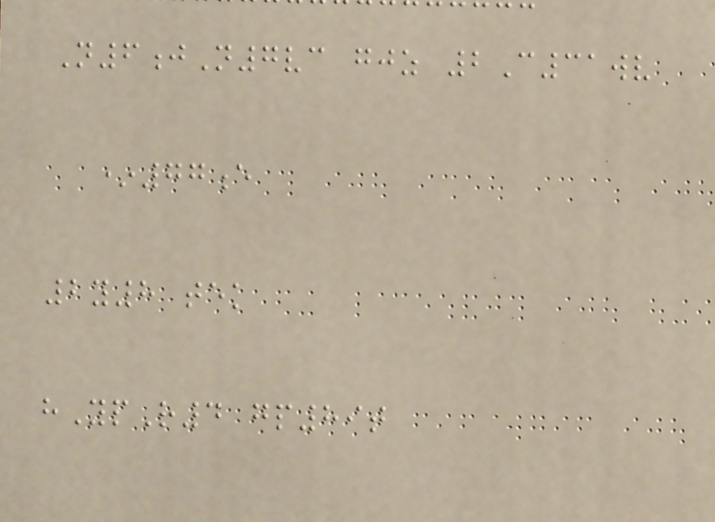N6jN7vc gjz 2C31wv
*77e
2y8 tek
hYpR4 gp89t
